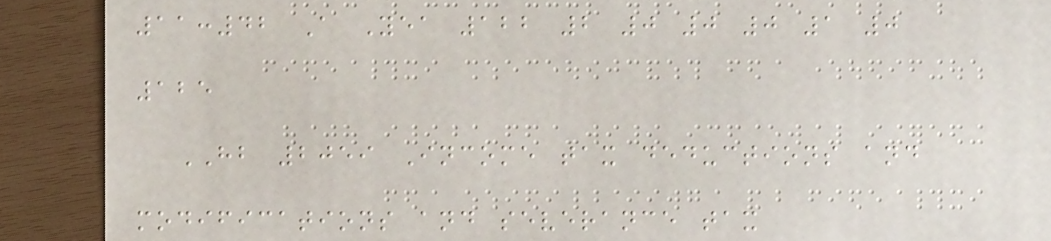11:42 A Yea 122 2 0 0 0 1 0
125
HB 2059 Income tax deductions and
modifications and severance tax
